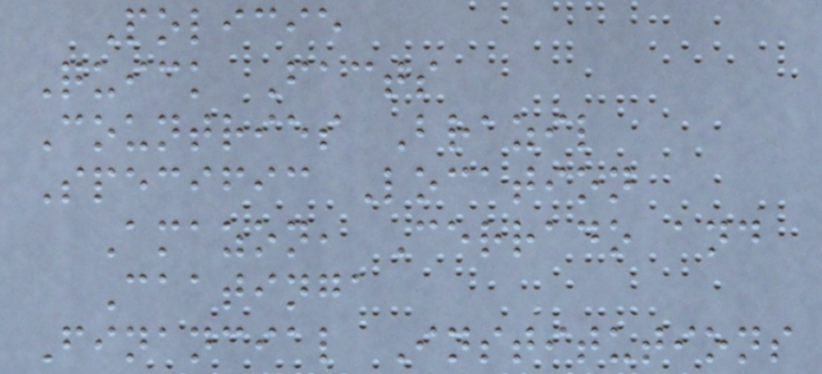Policie
Quick Facts
Countries Brazil
Specific Location
Amazon, Cerrado and
Caatinga
Financial Institutions
